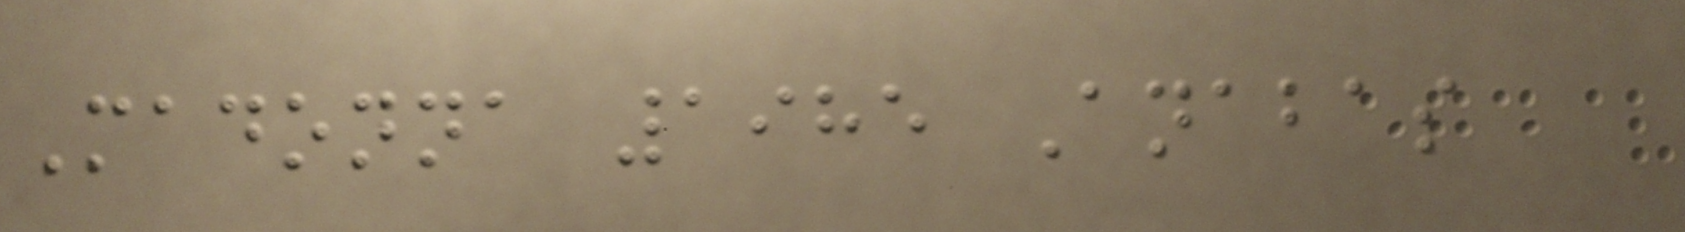Madonna 1985 Anabas
